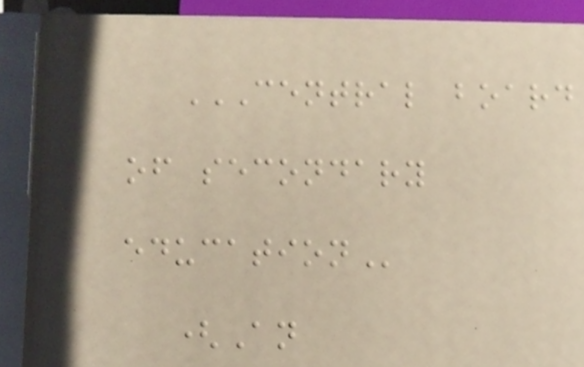CENTRAL BOARD
OF SECONDARY
EDUCATION
(An
